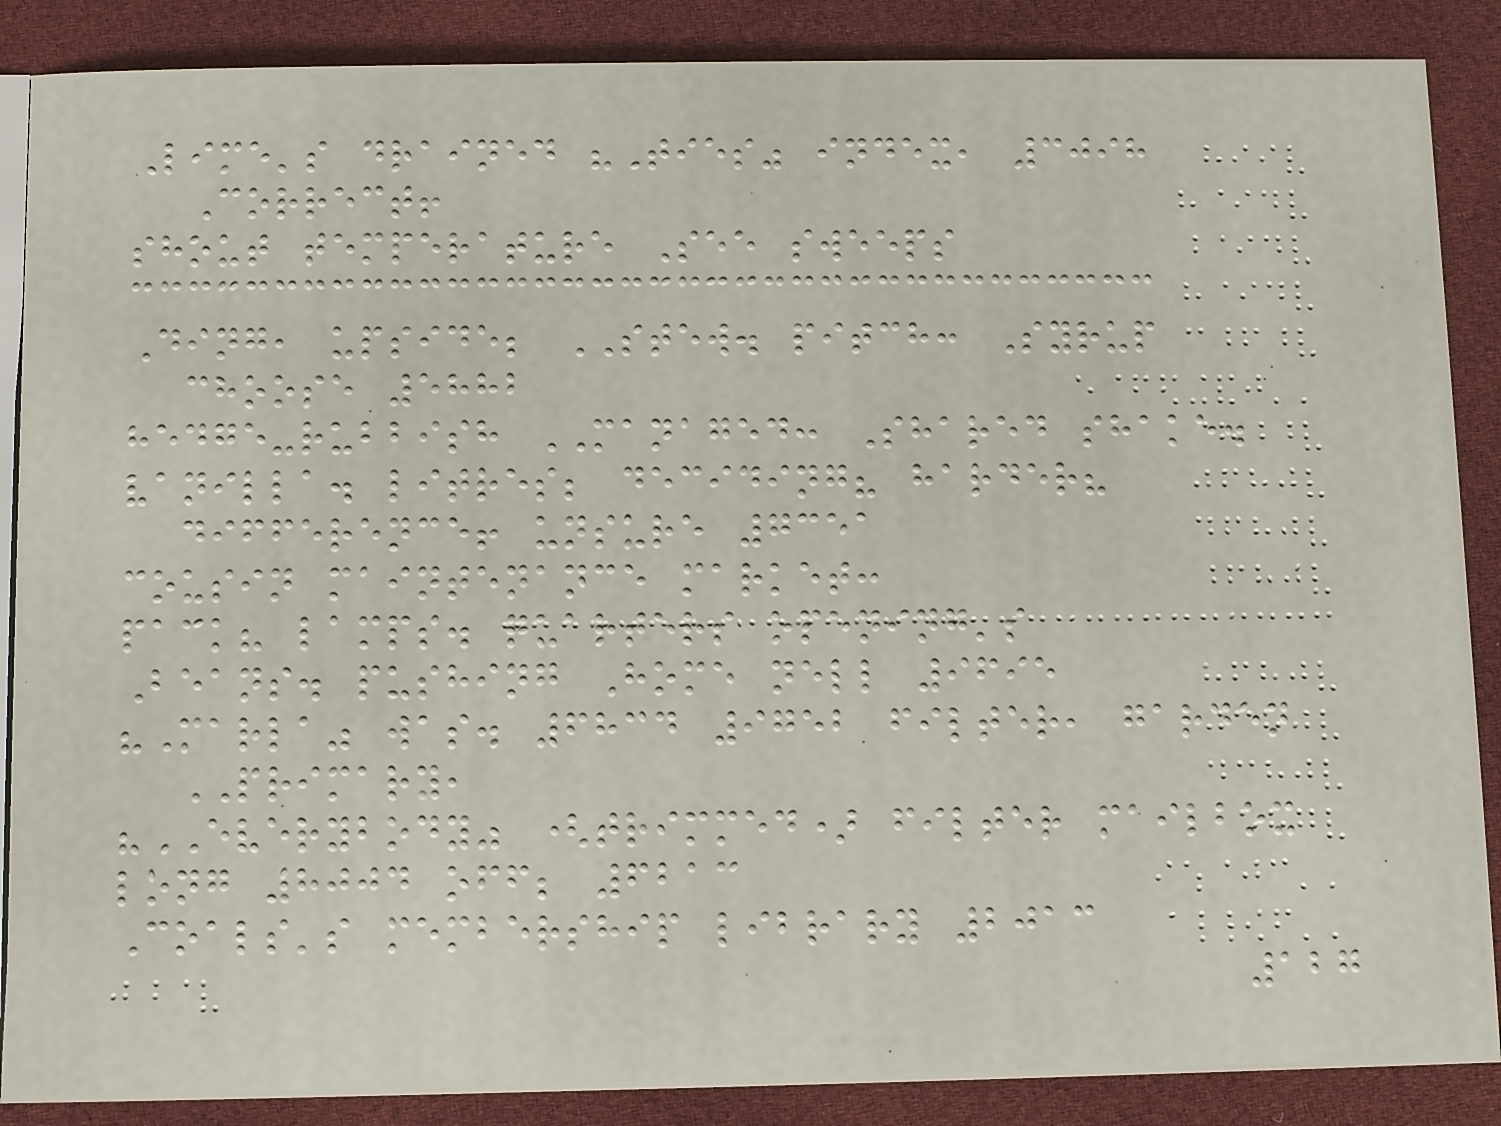Lime's drained "Ties" index, 3098
Correct!
shout temperature See sweeps
Ding, upside; STEW. pitch: Syrup
choose 5882
hedge-rubbish MANAGED: Shared shake.
vanilla. litres; deciding? harder?
difference! unsure 7351
cousin maintenance market:
pack? lamps. quarters opening's
Beans. pushing Home nell 9695
"Marla" was. 6834 9752 filter, garden
PRIMARY,
"EVERYBODY" (trimmed) filter mailbox
long 8004 off; 6213
Coals's membership library 2013
127
